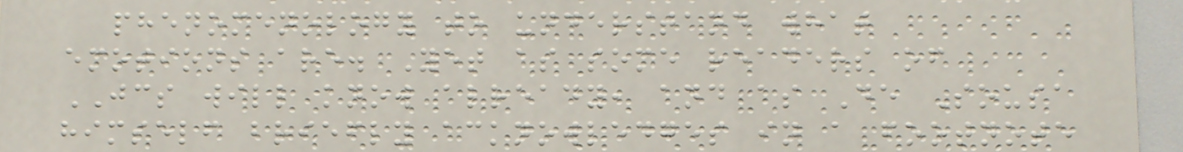phenomenology to understand what
emotions are. Yet as some readers of
JCS will know already, and as De Sousa
himself briefly acknowledges in a footnote
